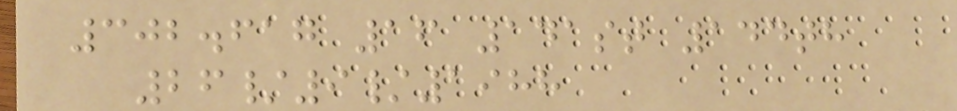302.617 16 141st 144th
26/9/1988
